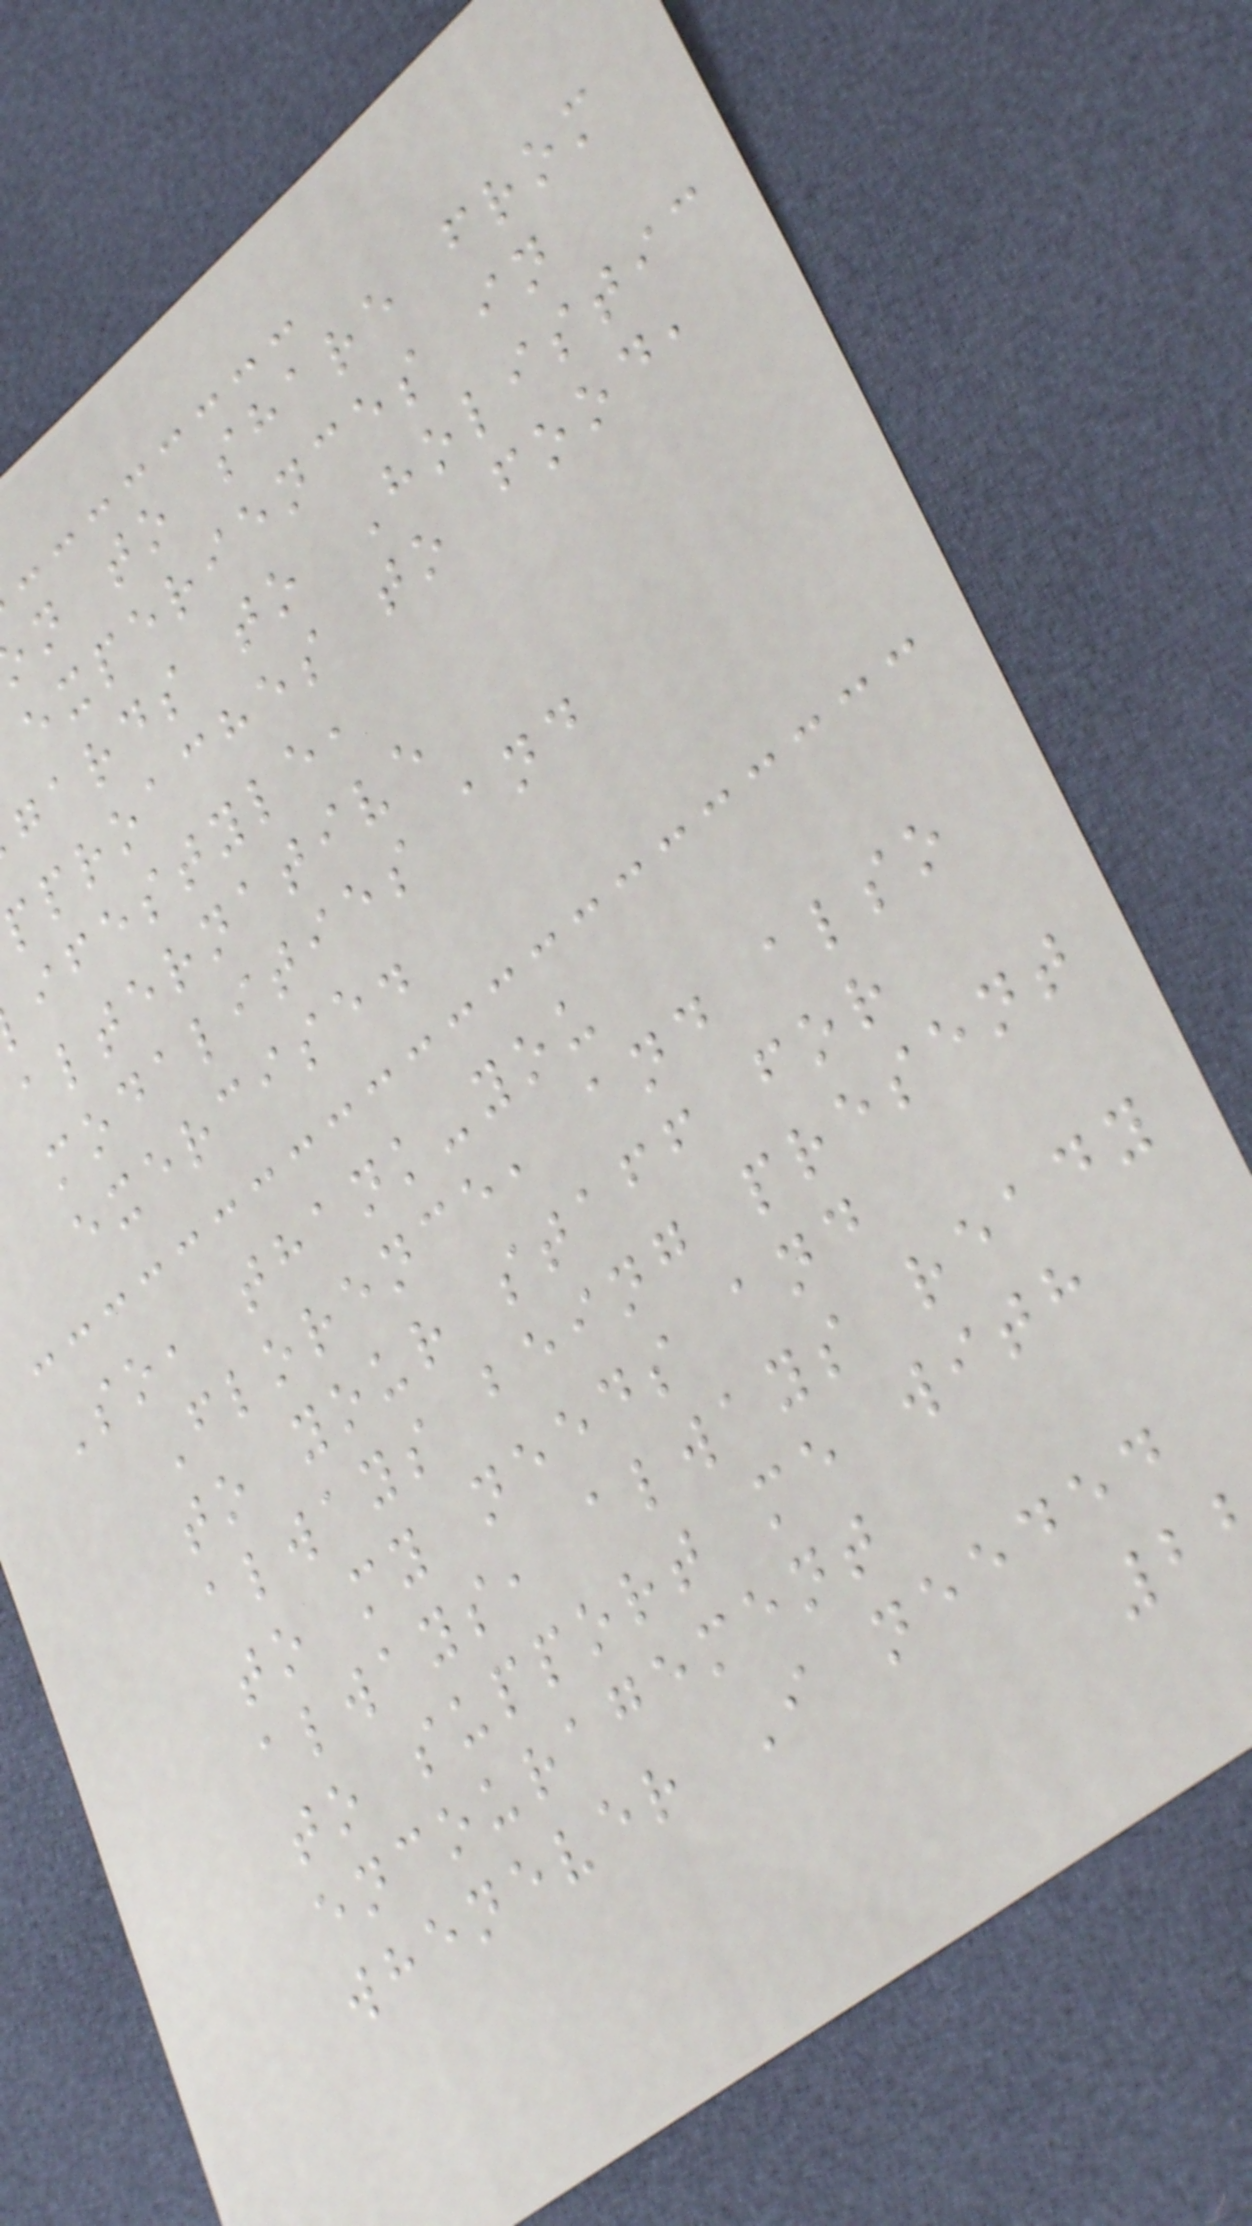n to share from
experiences in
gards to Holistic
pproaches to food,
ifestyle,
alternative
modalities and
exercise.
So, thank-you
Florence, and also
to your staff for
always being present
to my needs and
always, always ready
to support me with
encouragement
whenever I needed
